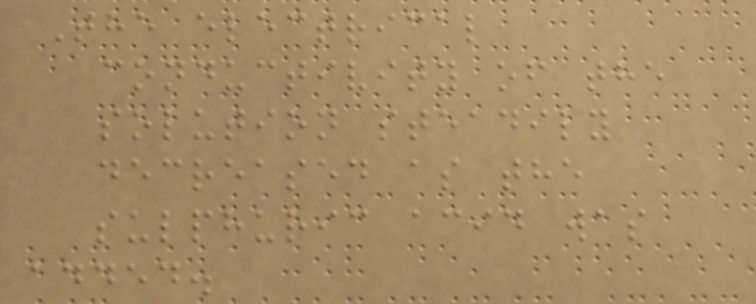The electrical
conductivity of the
solution steadily
decreased as the
sulphuric acid was
added.
